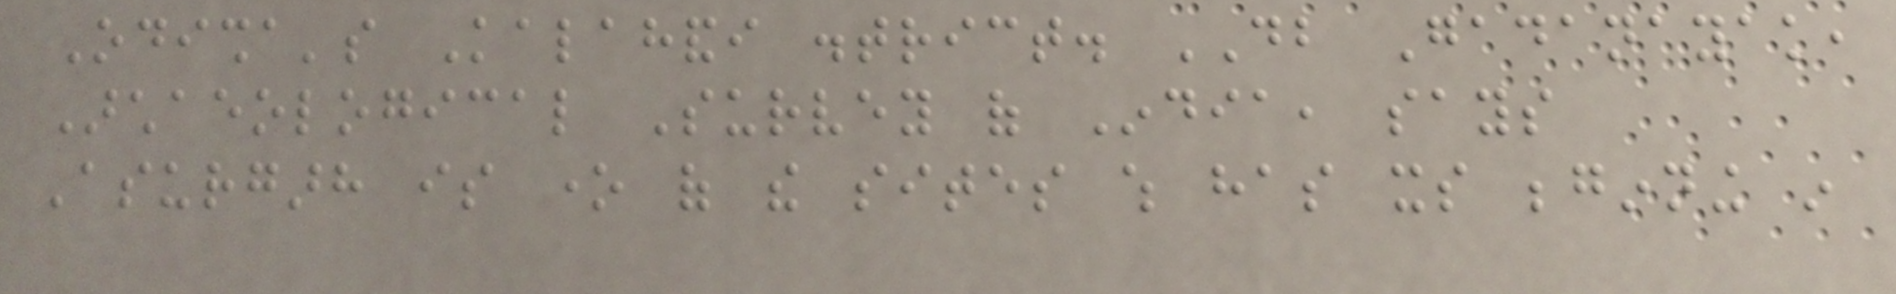Odisha's Kalahandi district. DB Gadanayak,
Archaeological Survey of India, says
Asurgarh is one of the sites which has its beginning in
